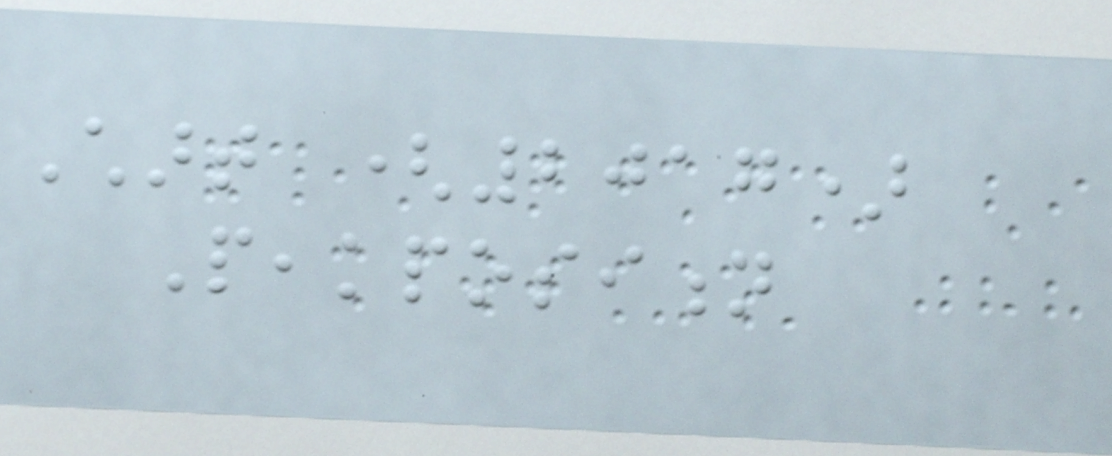Chart (2017)
Peakposition
